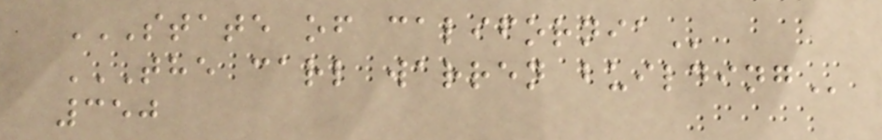STATE OF CALIFORNIA
THE CARL WARREN BUILDING
350
